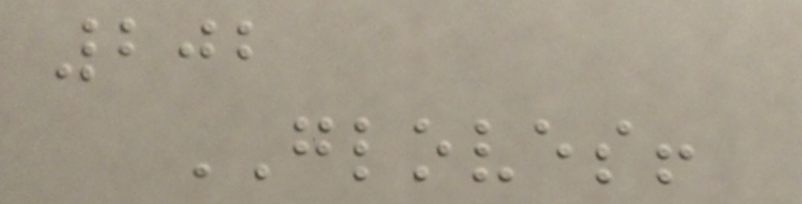202
GLOVES!
